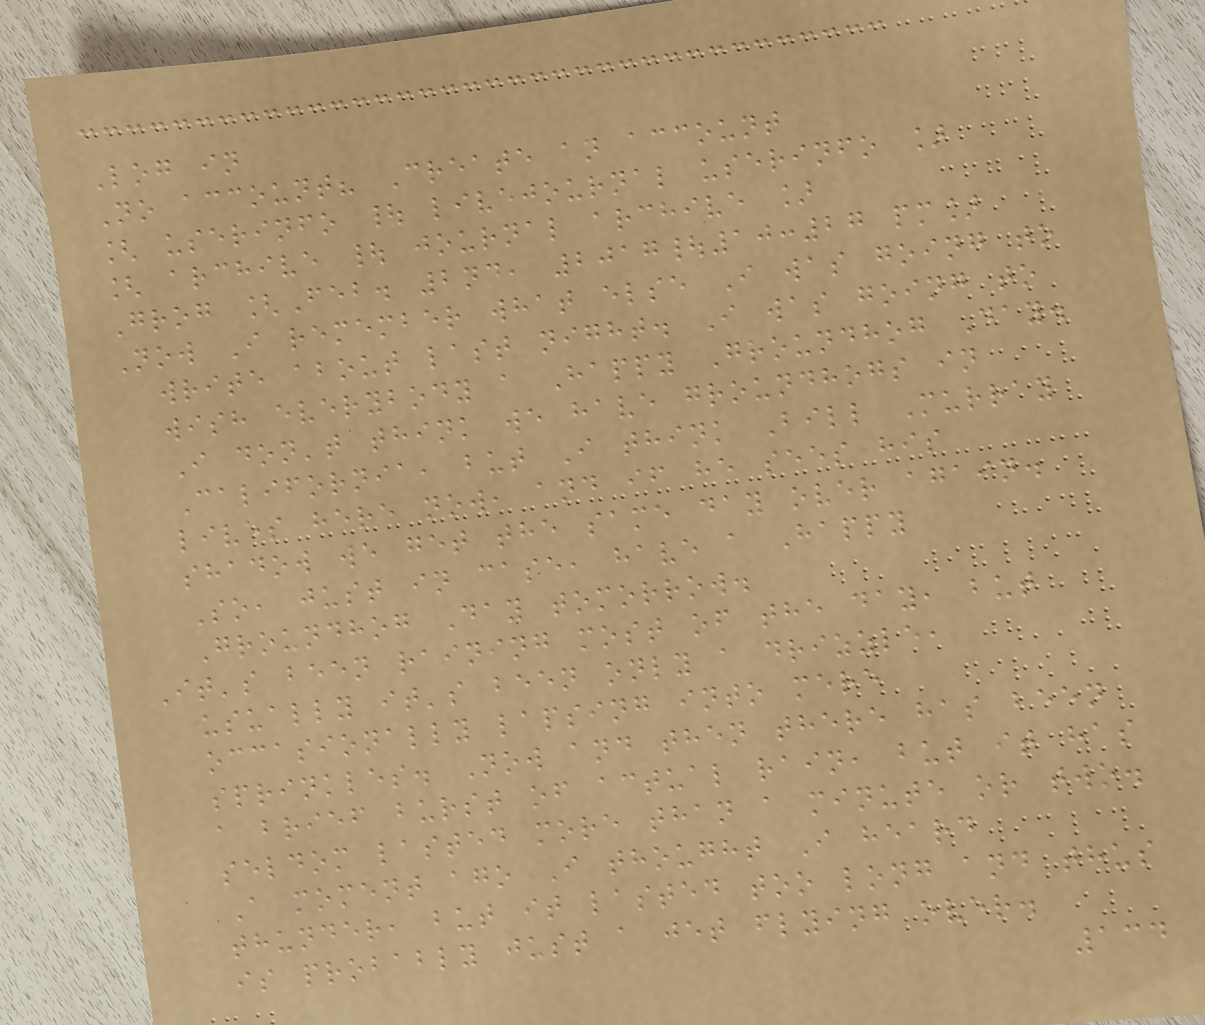Log in
No account? Create an account
[ userinfo | livejournal userinfo ]
[ archive | journal archive ]
Grog [Feb. 2nd, 2017|10:27 pm]
Now I remember what else I was going to
write about last night. I was going to
wish everybody a Happy Groundhog Day.
I don't think we have groundhogs in
California, but I think Bill Murray
lives here now, and if he sees his
shadow we get the same day over again.
So, just in case, have a Happy
Groundhog Day tomorrow.
It's been raining most of the day, but
usually it's been only a drizzle,
occasionally lapsing into mere
sprinkles. Now and then there has been
a brief burst of actual rain, but it has
seldom lasted more than a minute or two.
A moment ago I thought I heard
thunder, but it lasted too long and thus
is probably just a jet flying over.
134
